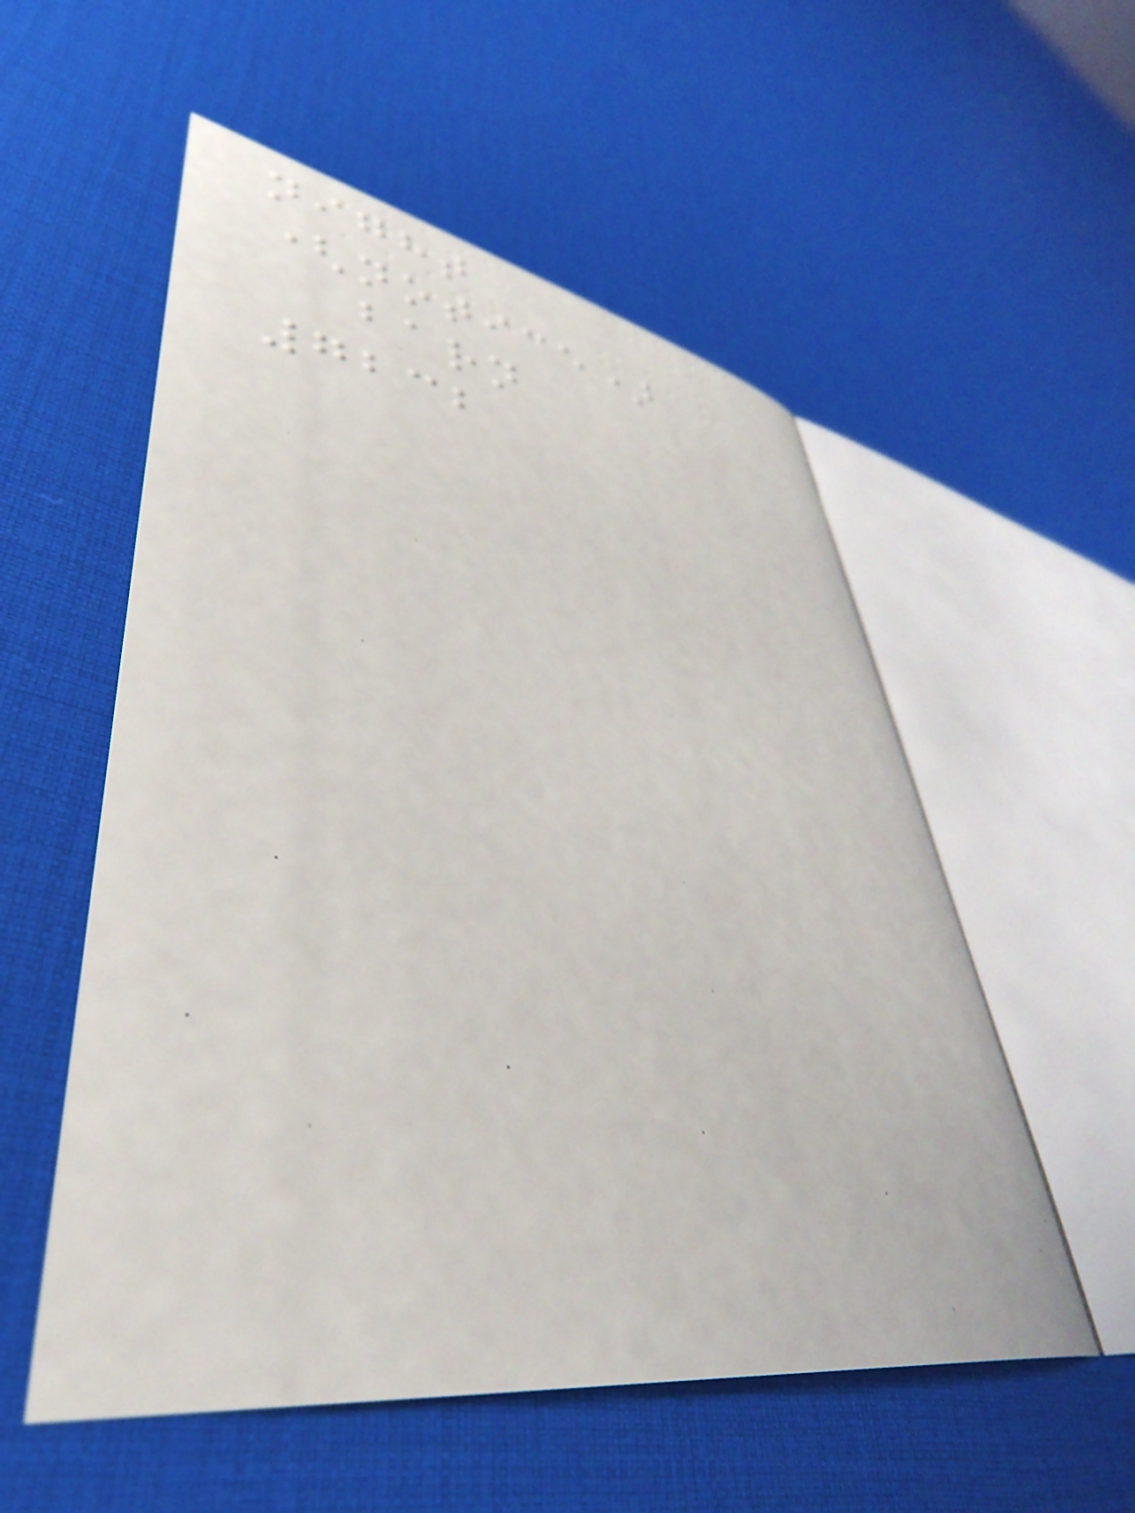night
(notice)
barn
7232
